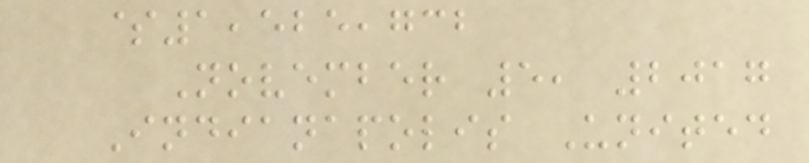$1,525,732
November 5, 2017
Indianapolis United
